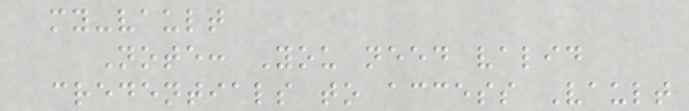my-vault
Note: You need valid
credentials to access Vault
